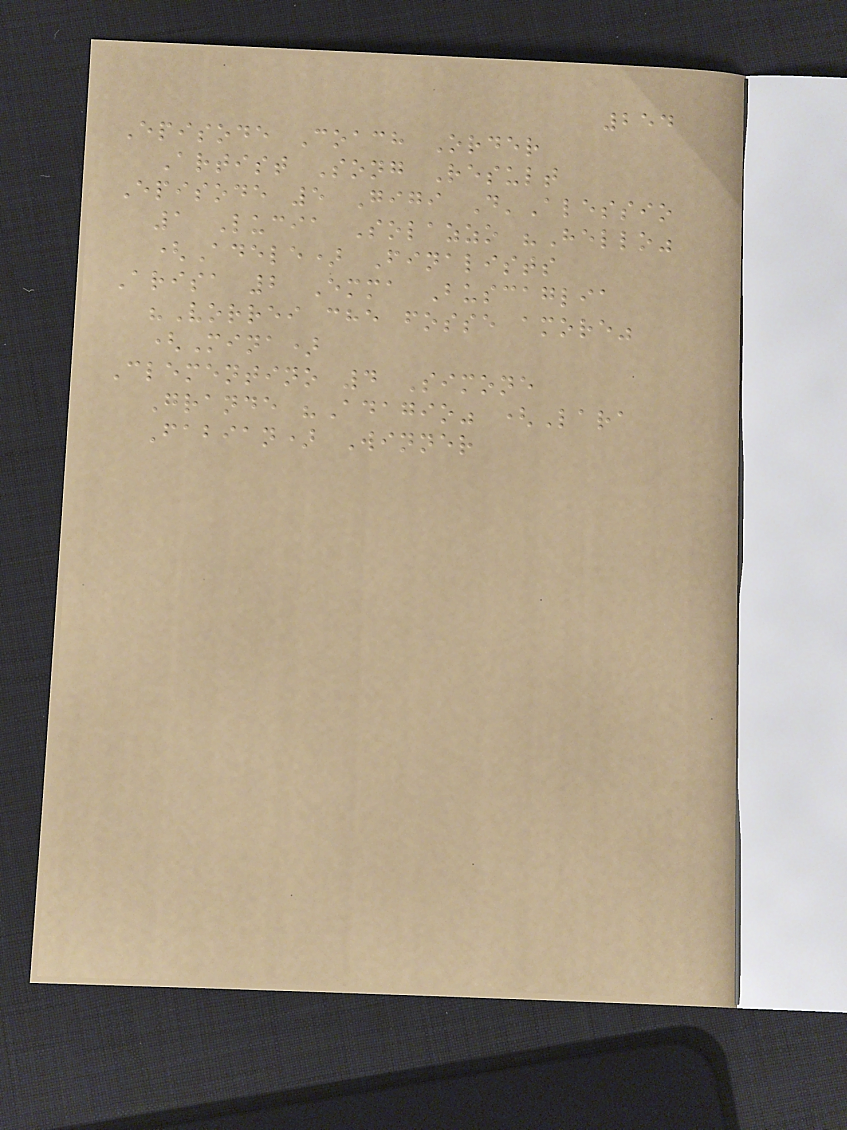254
Episode Coach Order
Artist Song Result
Episode 5 Gigi D'Alessio
1 Lucia Solazzo "Hello"
(Adele) Finalists
Arisa 2 Emma Buscaglia
"Vorrei che fosse amore"
(Mina)
Clementino 4 Simone
Grande "Adagio" (Lara
Fabian) Winner
